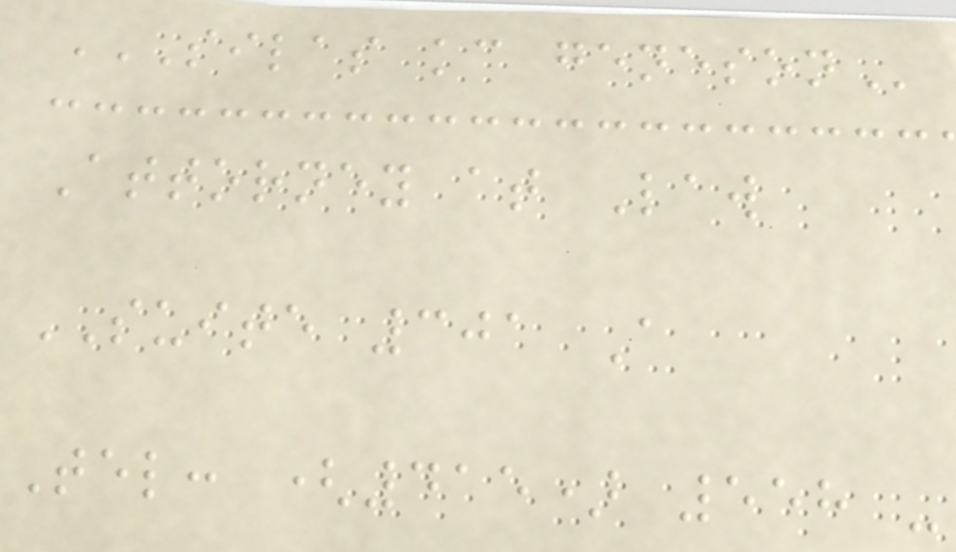SILAS KC GENESON
Attorney at Law
SUITE 301 A
Tel: (415) 558 -
